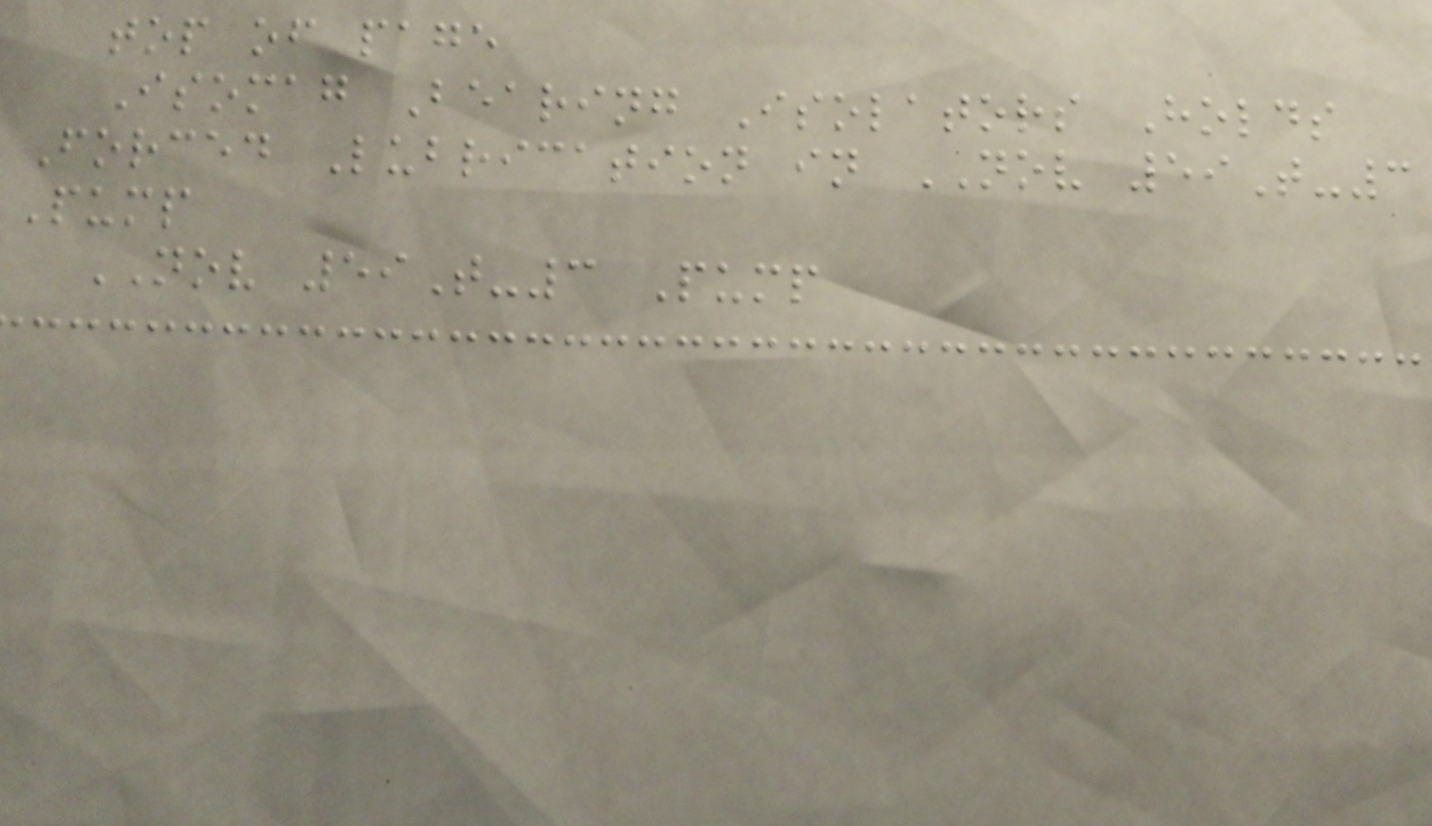top of page
Isomag Bearing Isolators Holds
Forced Lubrication in NOV 59T-3
Pump
NOV 59T-3 Pump
